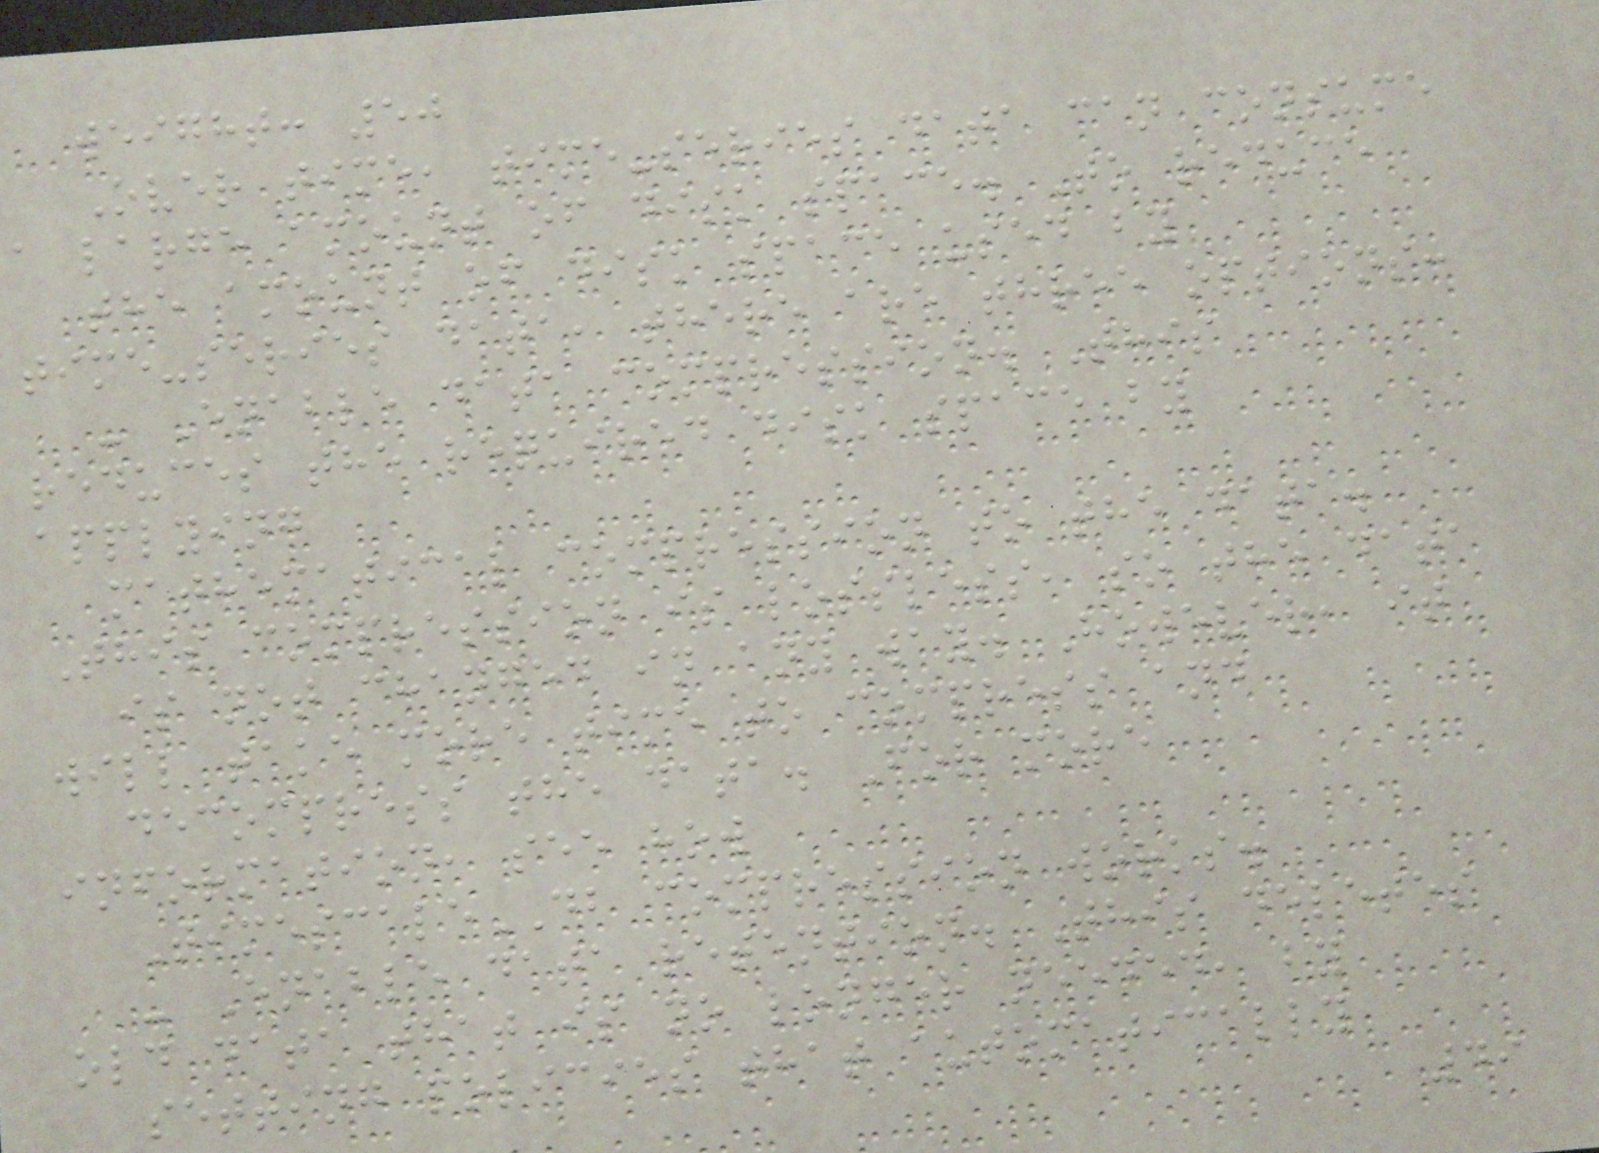weight: 50
Over time, time-series data can consume
a large amount of disk space. To reduce
the amount of disk space used by
time-series data, there are three options:
- Enable data compression. This
reduces the required disk space by
applying
mathematical compression to the data.
This compression is lossless, so the data
is not changed in any way. However, it
will take more time to compress and
decompress the data. For more
information, see how
TimescaleDB compression works.
- Enable data retention. This deletes
old data that is no longer needed, by
setting policies that automatically
49
